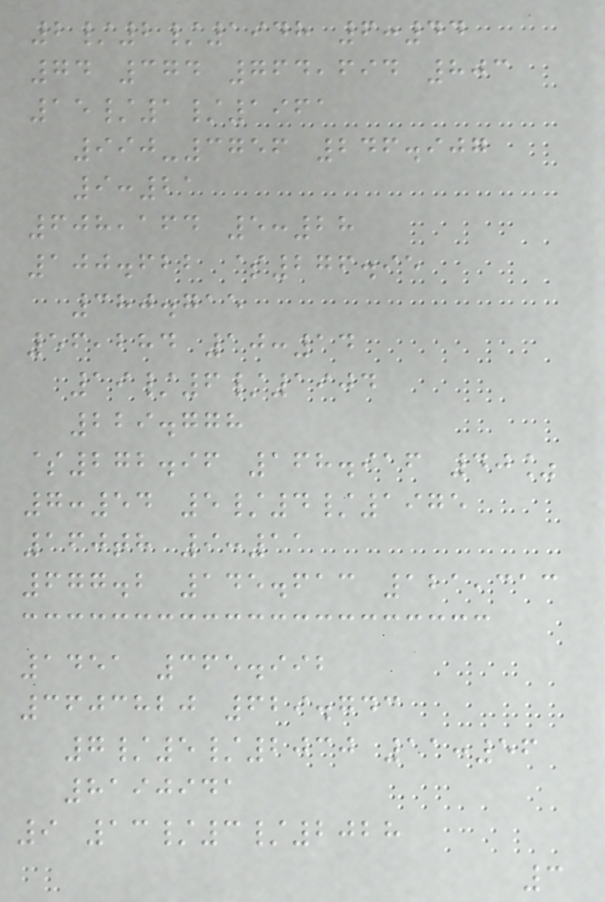2/2/1948 6:44
74 374 764,694 803
15/1/1961
990-3756 246.907
9:21
608,164 5:28
100.622 $276.95
380.715
56,284 10:14
19/6/1904
229.778
$272.96 168.916 40%
7:54 5/4/1975
160th 9:11
677.2 145.613 121,313
1451 365.992
3603820 629.743
7/5/2030 11:56
8190941
9 13/3/2028
3
